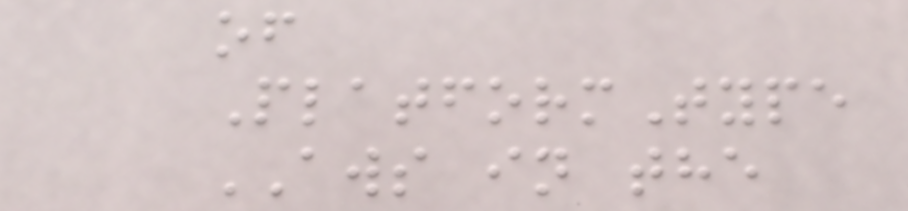of
PlatformType
AWS in the
